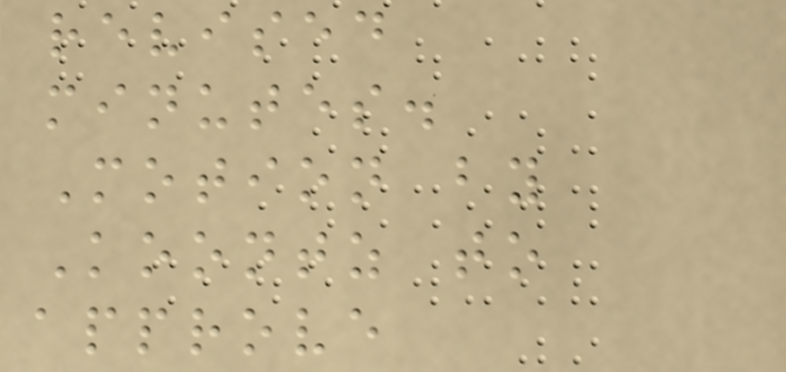revised
minutes.
Motion by
Koontz to
approve
